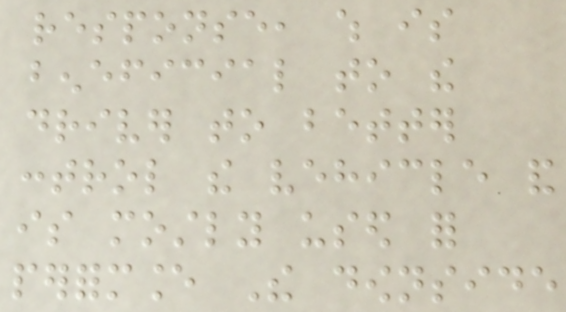response, which is
beneficial to the
driver to better
control the vehicle and
is mostly used for
performance The downside
